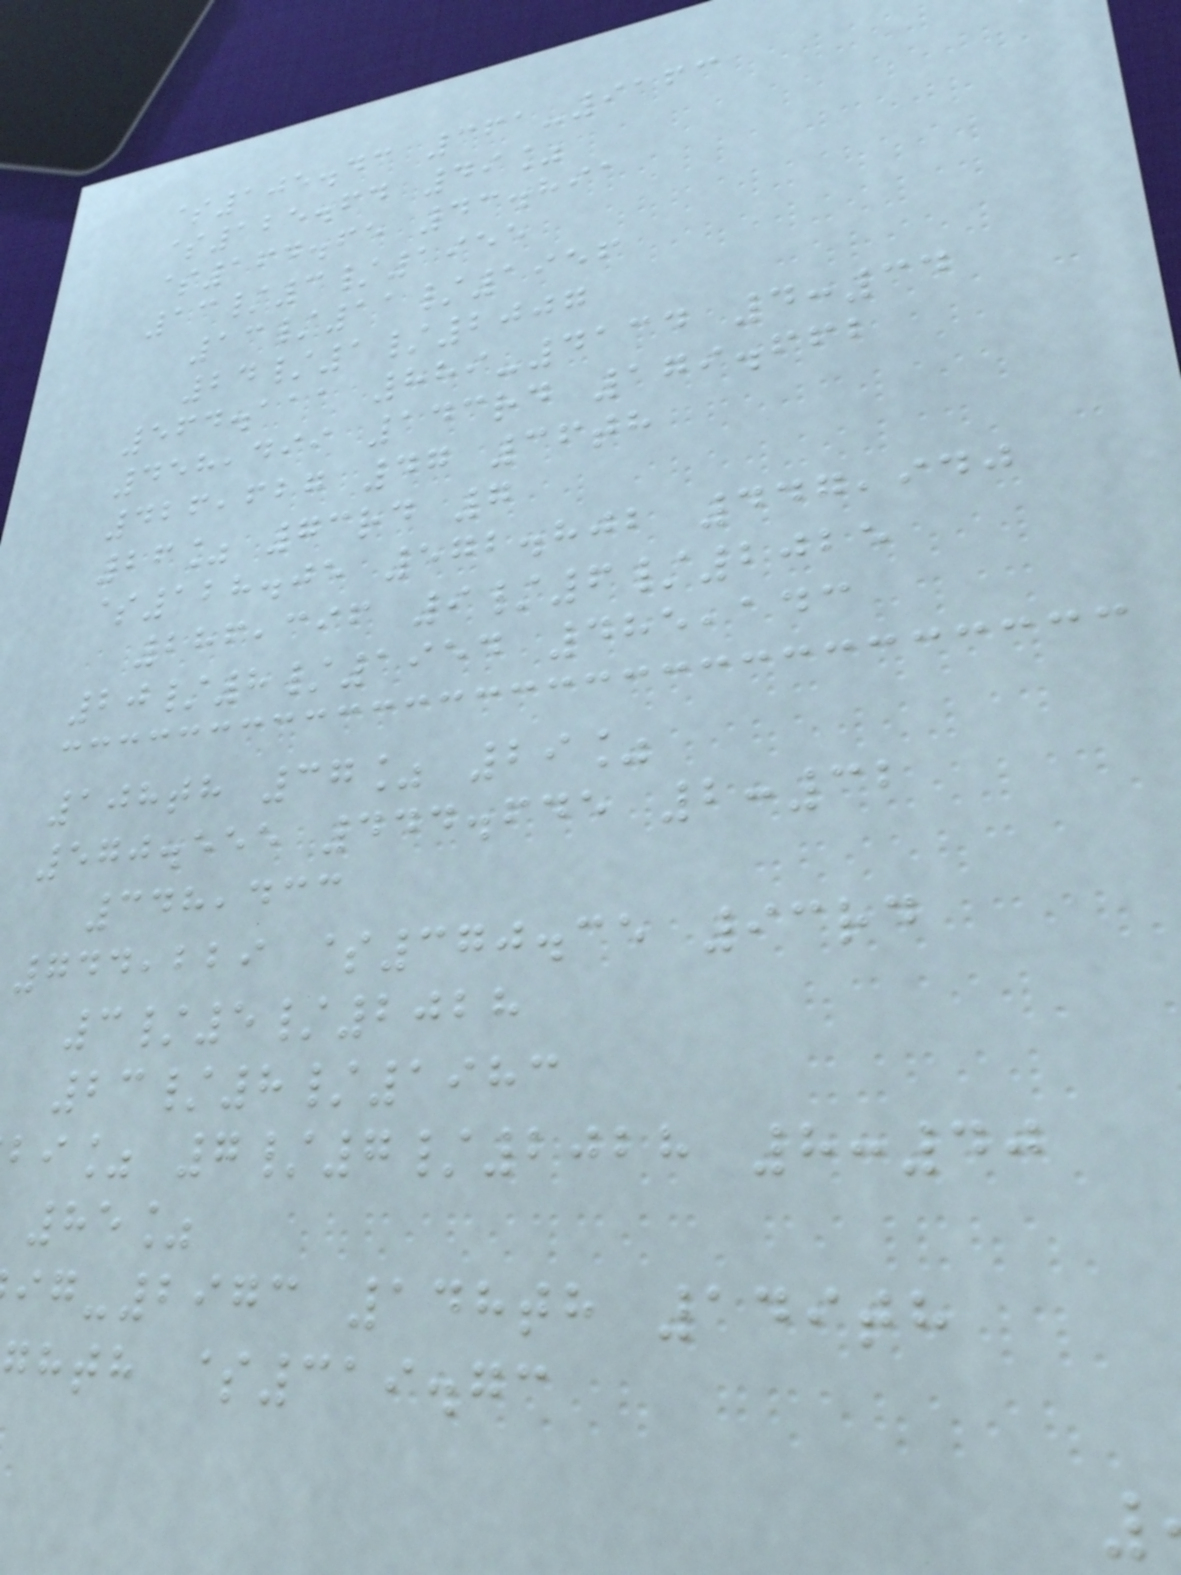$105.43 361-9163
$125.64 49%
$164.65 43.891
13/3/1955
13/11/1956
24/1/2007
564.111 889-4134 4:34
458,499 143rd 179.662
426,627 47 36th
26% 73rd 7
$128.05 572.802 447,940
286,396 9/6/2025
20/8/1954 485,143
108th 37% 29%
570.555 444.645 2:32
348,433
744,229 $370.35 93rd
3/5/2028
23/8/1983
bi% 7/7/2028 8:40
85%
-2973 148th 149th
hth $319.73
